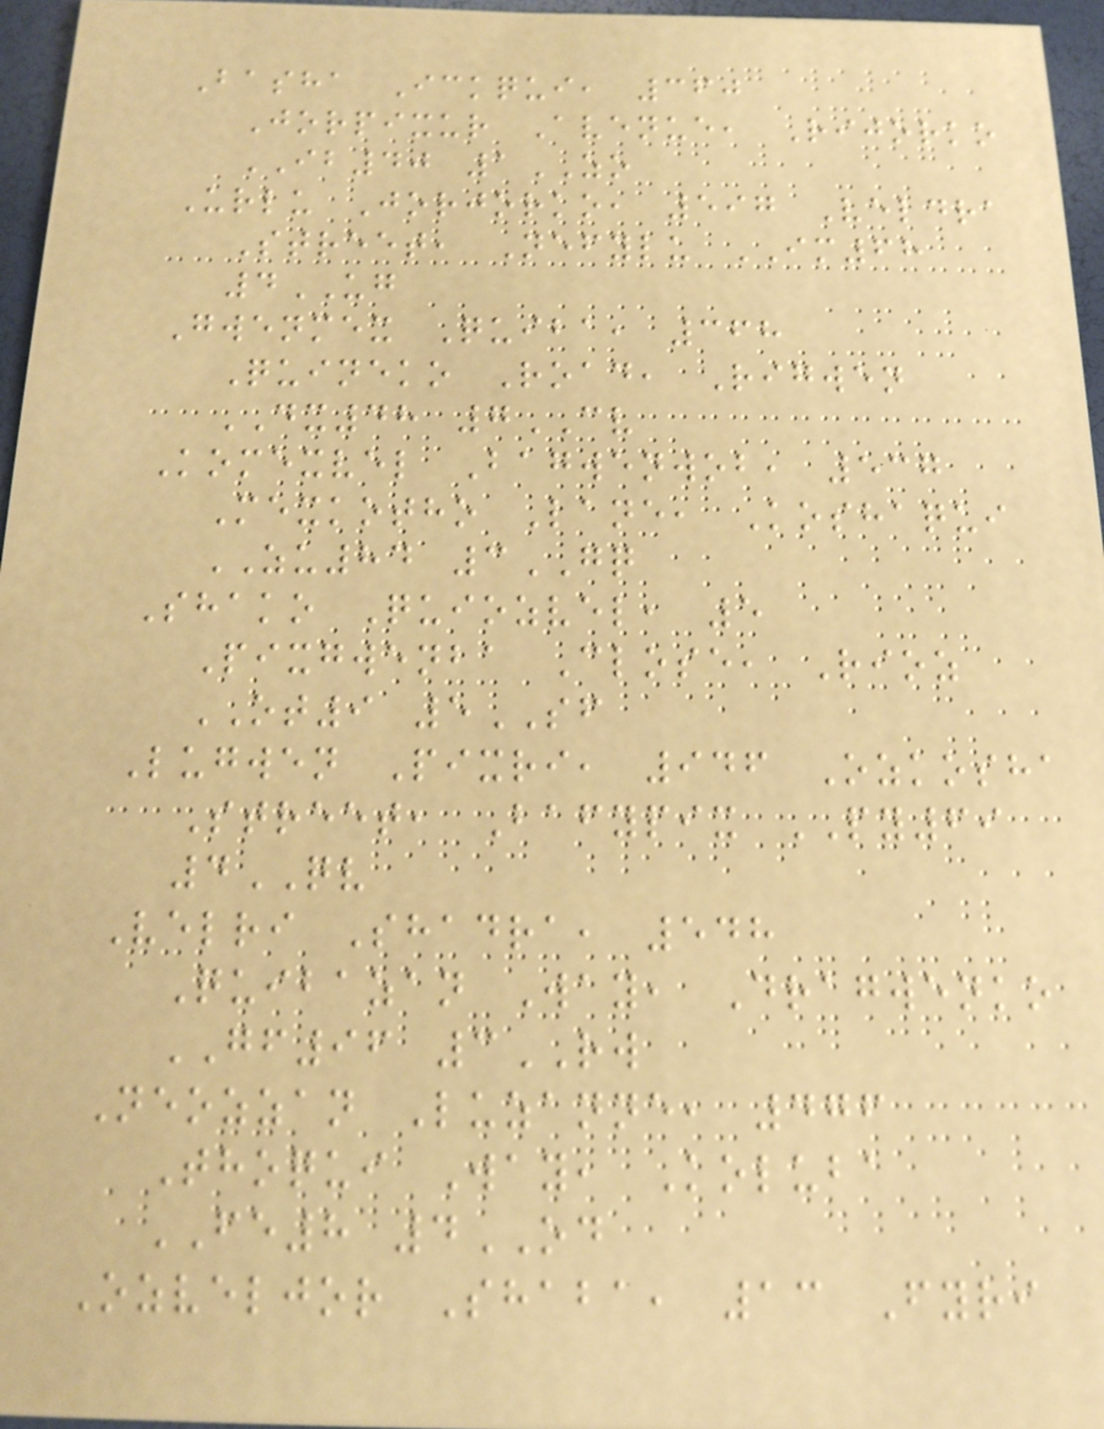Basha Ickqui, 360
Jorpixur Avenue, Rijorko
IB40 1ZO
Urlu Jorjorko, 597 Veldra
Street, Nefylu IM68
4UG
Gwenmex Quiba, 368
Quineko Road, Rigwen
DX48 7CV
Komexvel Bagwenwob, 537
Mexkotho Lane, Koshaqui
ZU84 3GQ
Shako Quiozvel, 5
Pixgwenba Close, Rioz
OT9 5SF
Lugwen Pixri, 946 Ozkosha
Street, Bafypix PY69
4QV
Velri Shadra, 548
Quibazan Way, Dragwenko
GF96 3RW
Neozzan Luzanne, 476
Thoqui Way, Koluba
FE8 4OD
Ozveljor Shaba, 13 Fyri
